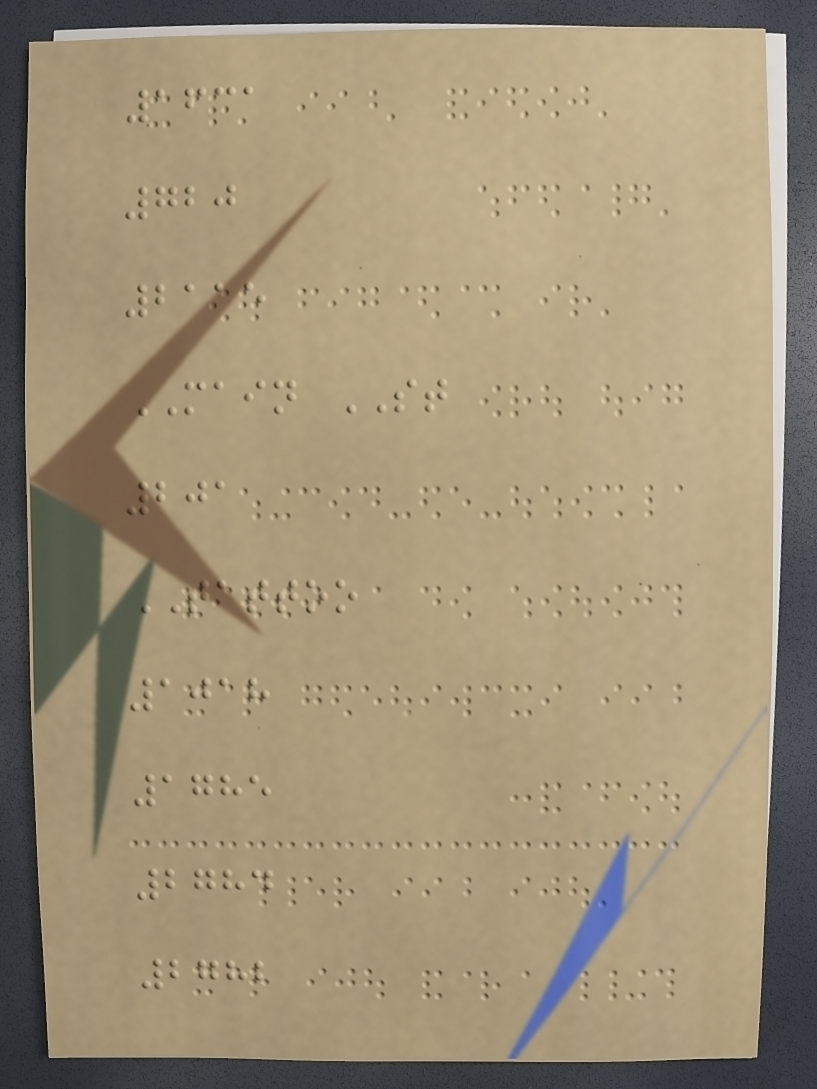1631
720
2115
MAIN ST
201
TATTOO
1018
1785
2784
2782
